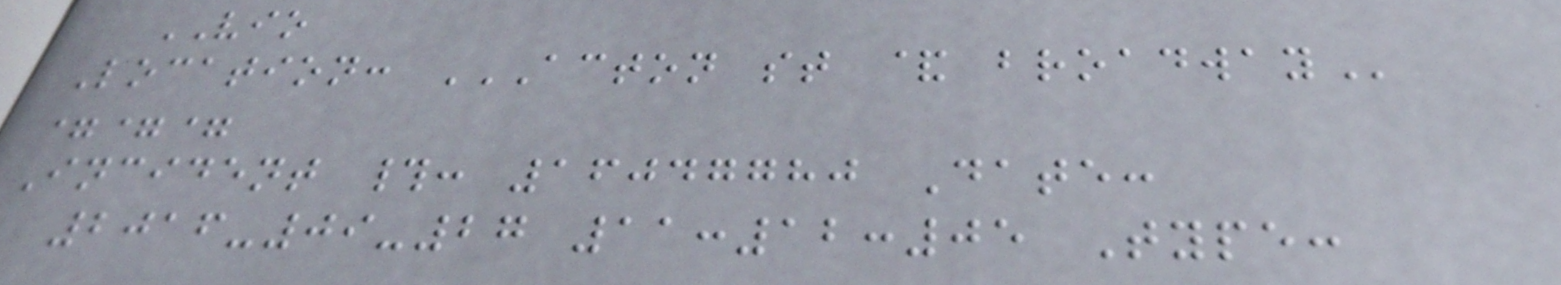VIO
Location: ACTON ST & BROADWAY
===
Incident #: 16047780 Date:
2016-09-27 11:12:05 Type:
